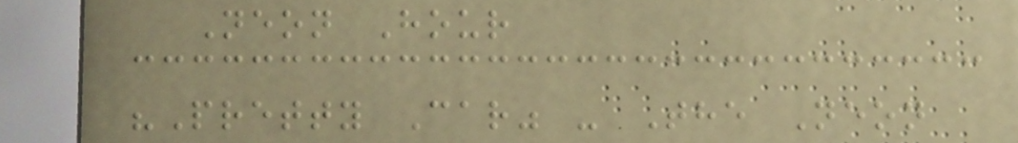Neon Hour
"Pretty Car" - The Neon
